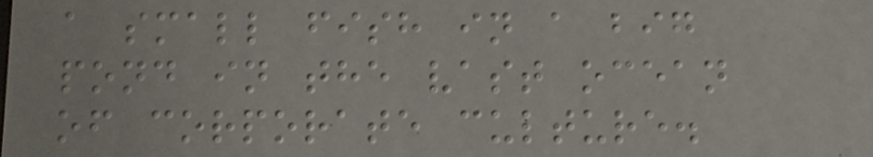a small fish in a big
pond in the vast ocean
of corporate culture.
